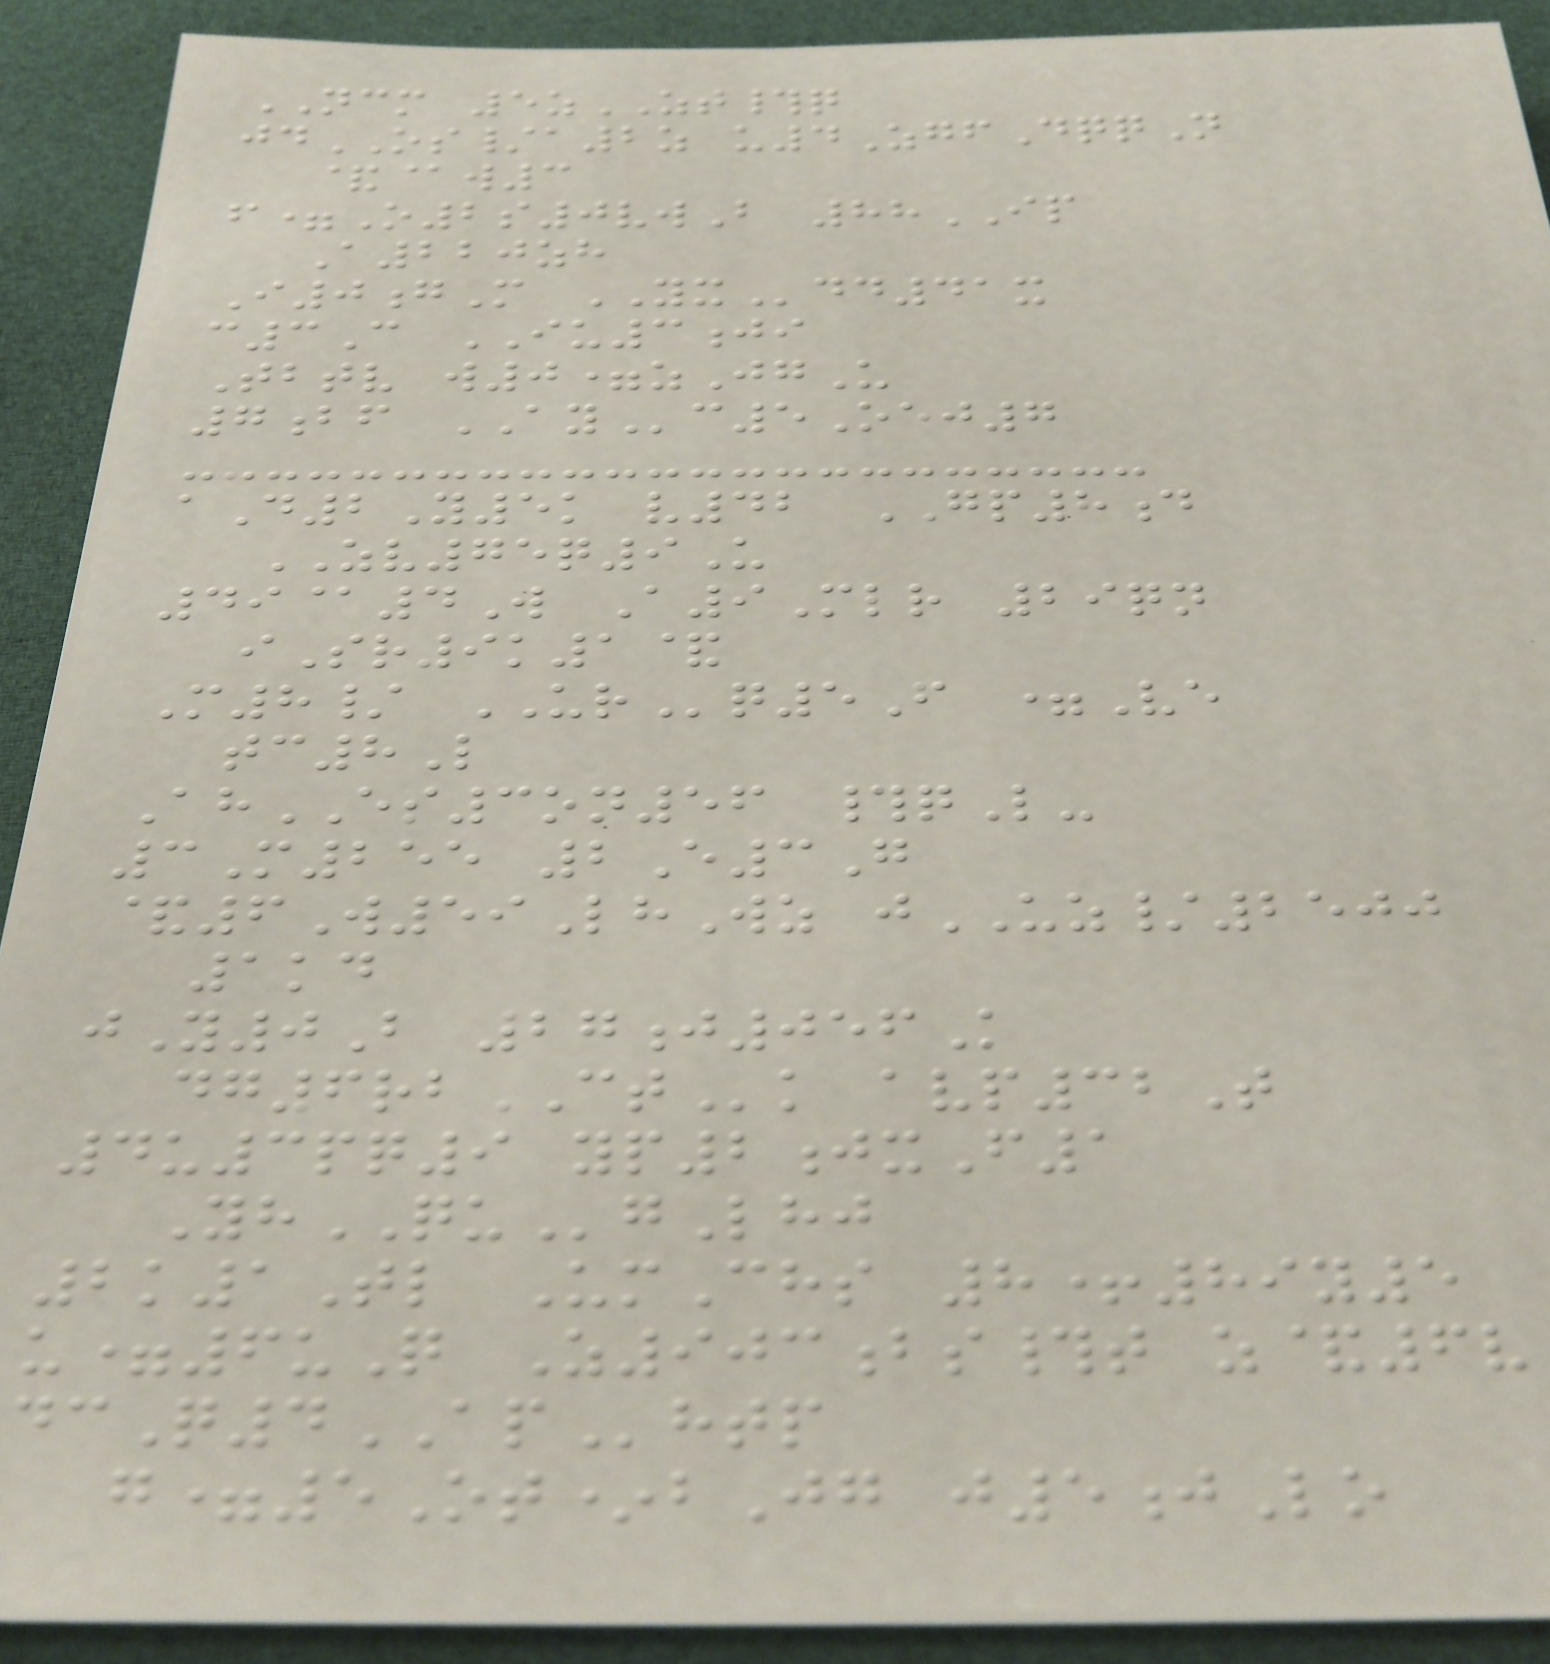NCM 5zZT#q
jdOS/a2z u4ZgfDqqN
&@w3
f=O2s0vwB 88IP
A220zh
I0gM YXdd41x
c3C IU3ji
Tbtv w0=zJgU
7bf AYc5Oej7
aD2Y5k v42 GP8d
ZV75q9U
49@4W A9Mlr 29qn
iSr9k1&
M8/ URq5F =Ve
tc8L
AhES3on56 #qL-
3M255 2E3G
&6W59LhWz jUZ/2500
1kd
jY0B 27j056K
dg6rbCTk avp32T
4u3pq9 yp2jxF1
YhQUgLhj
2k1Tl UmChs 8+89y5
u=6uQ Z903bs#t z&6v
dcQ4APhtp
g=5Ot*bJg j5jLo
